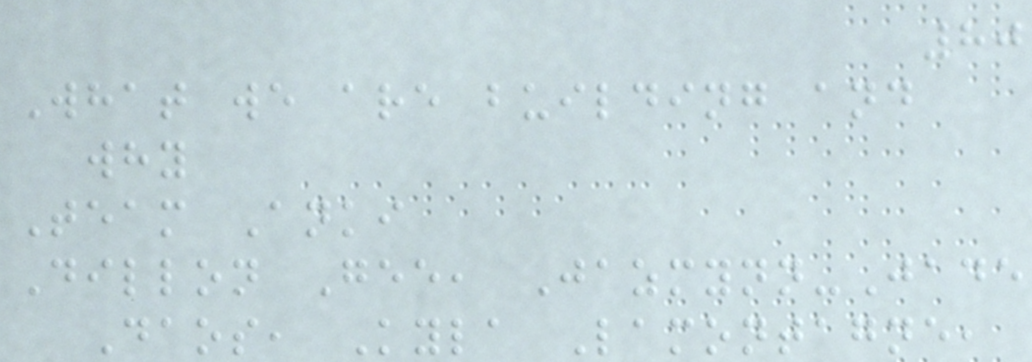80
What we are building and
why
Team Anki
Dillon Gee, Jazmynn-Jade
Daos, Kyla Lamontagne,
